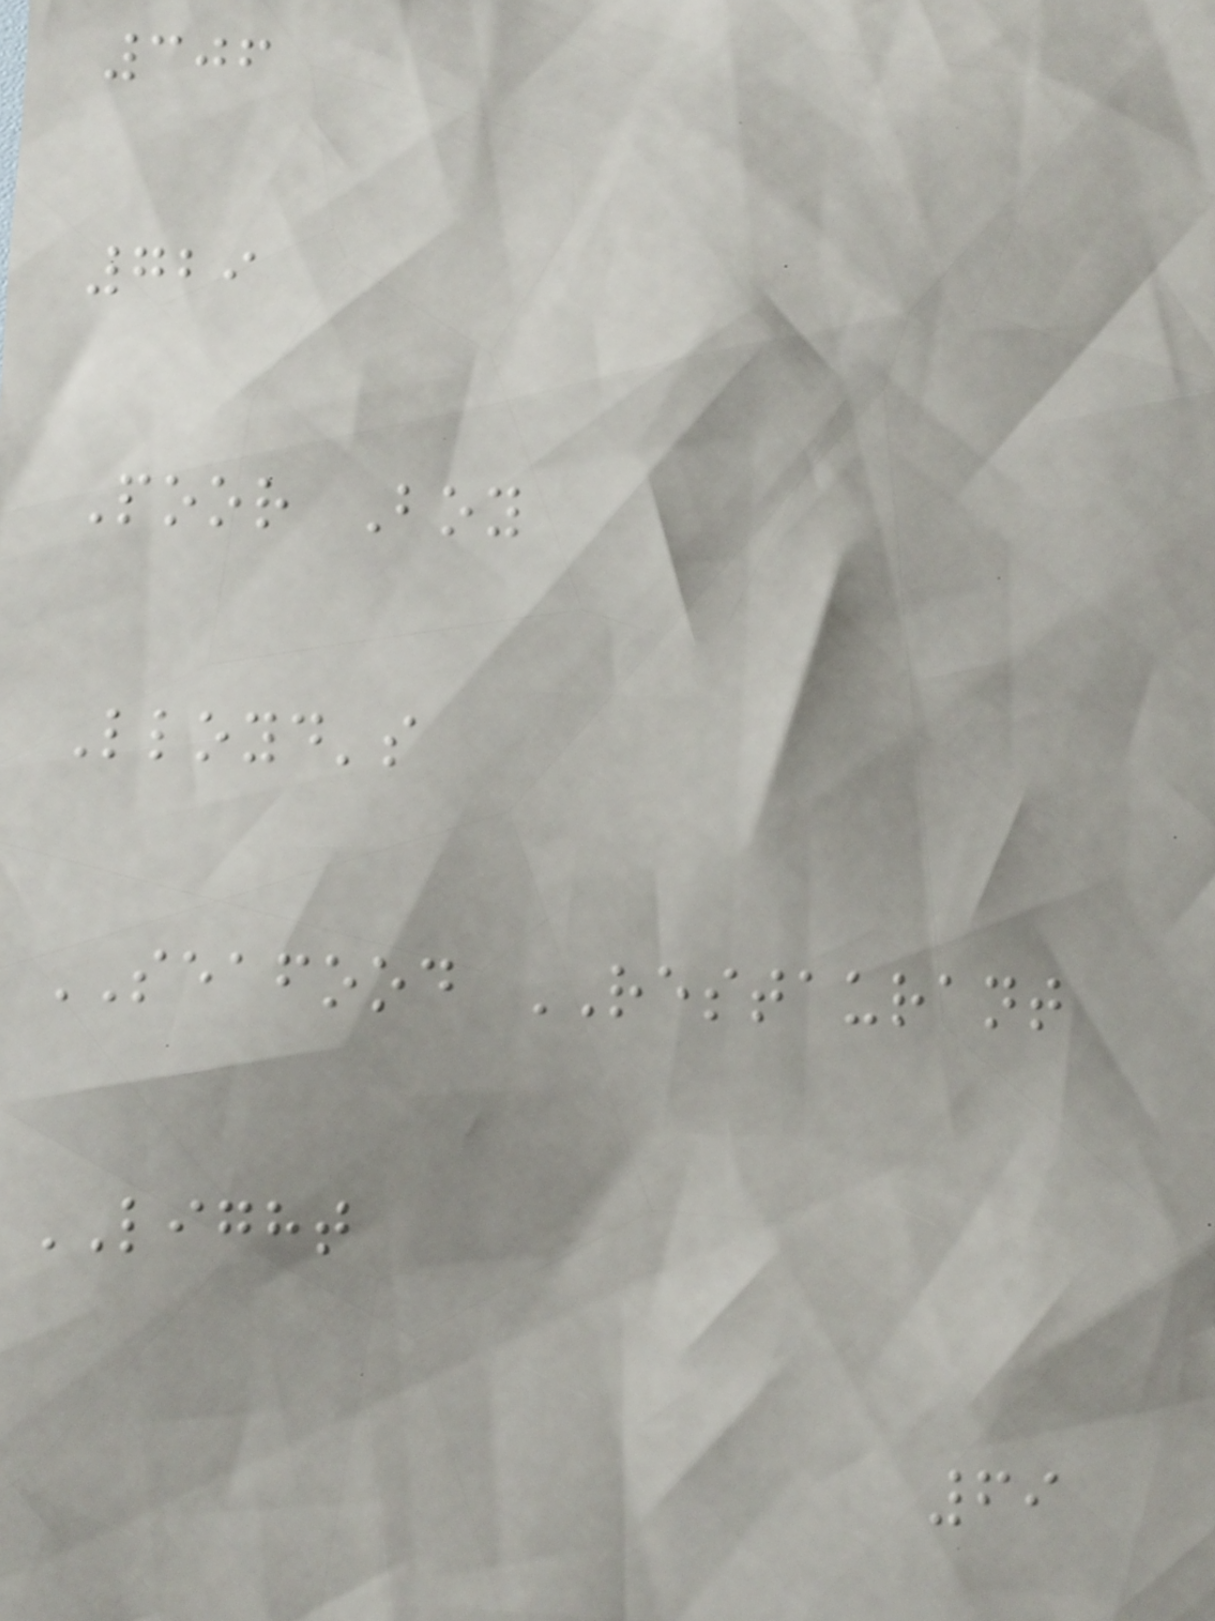306
729
Poor Boy
Lloyd's
SEAFOOD RESTAURANT
LIGHT
69
